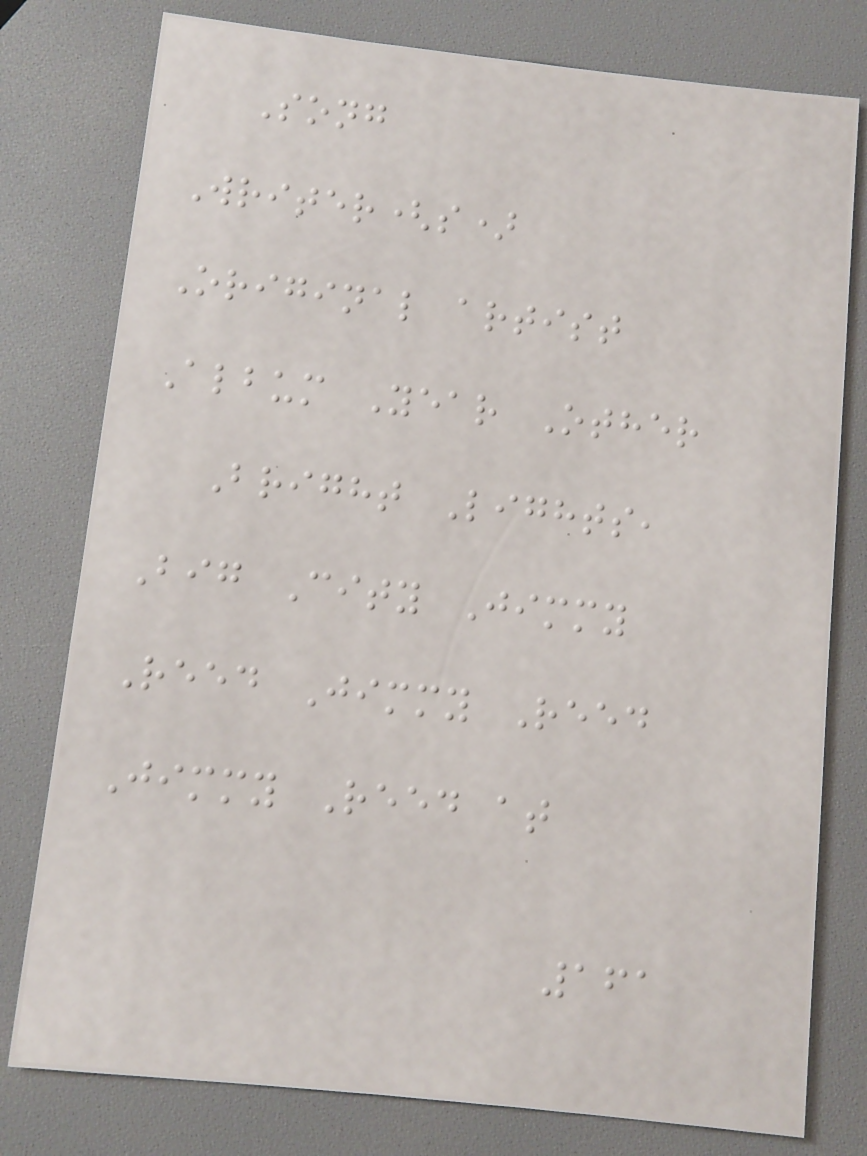Song
Writer(s)
Original artist
Album Year Other
Bright Lights,
Big City Jimmy
Reed Jimmy Reed
Jimmy Reed at
161
